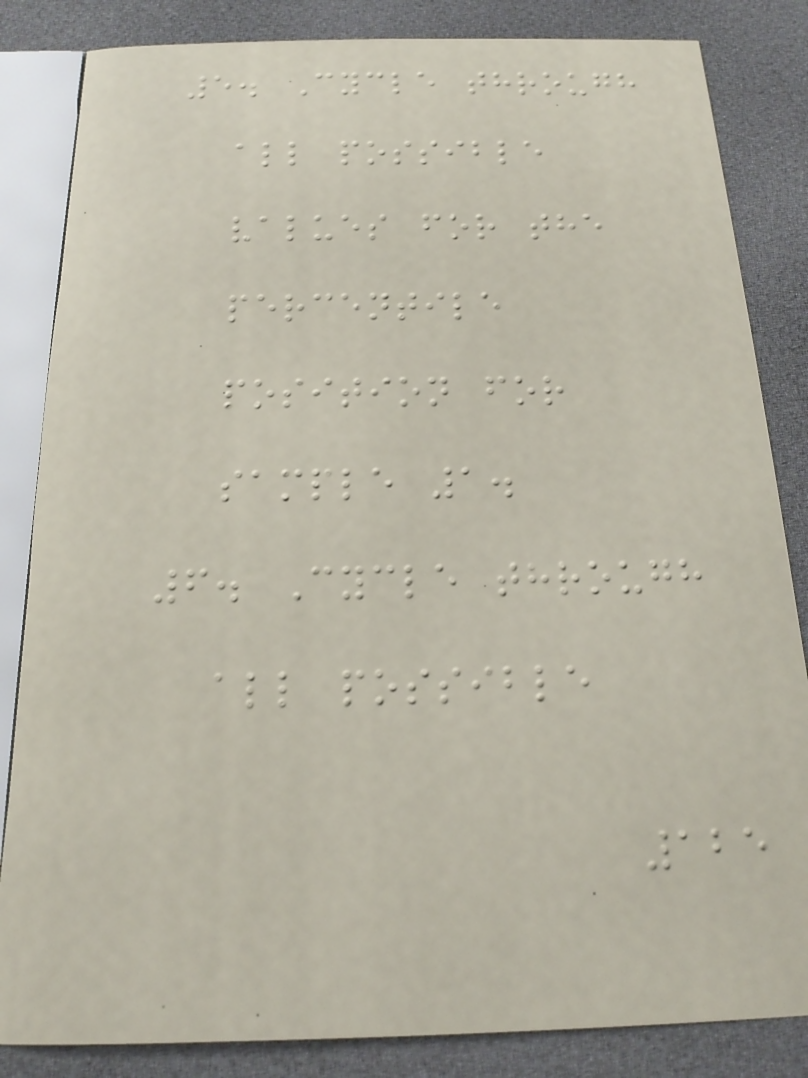5. Cycle through
all possible
values for the
percentile
position for
sample 1.
6. Cycle through
all possible
125
